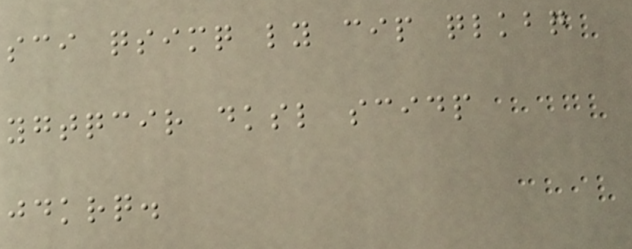sci qsimq ly cip qlkbq
ygtqcir dksl scidp
jdkrq.
